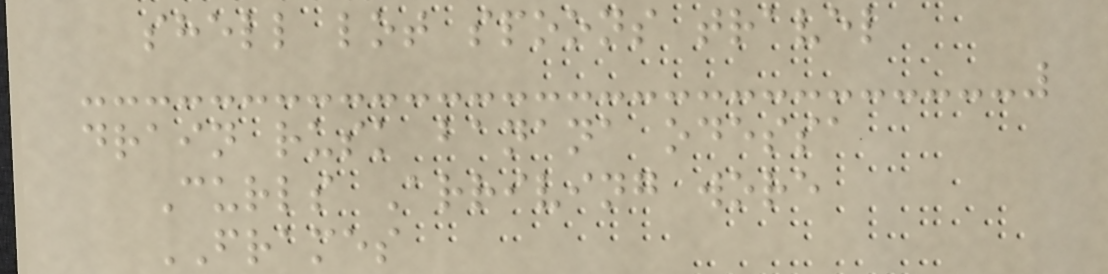shell lot spoons travel
drain rusk banana odessa
Curls Arriving wore
FRAMES
